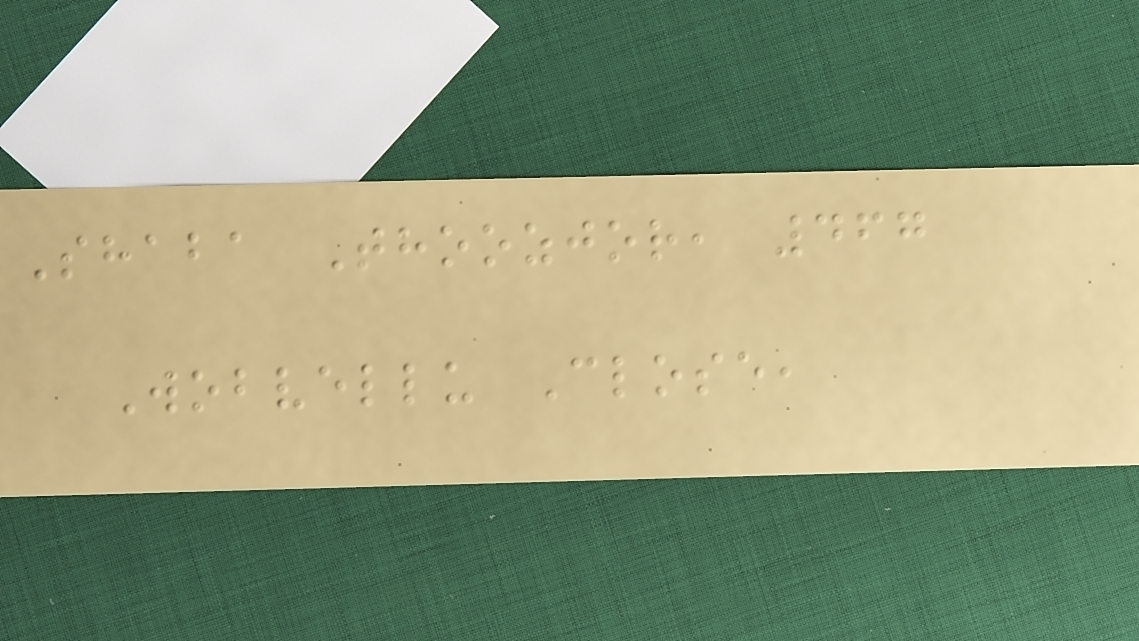Shaba Thoozjor, 467
Wobvellu Close,
